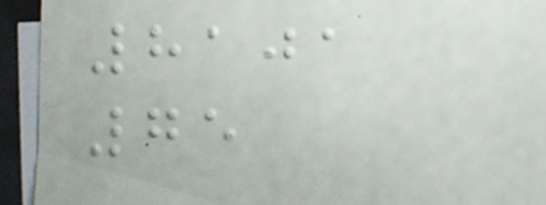8101
75
